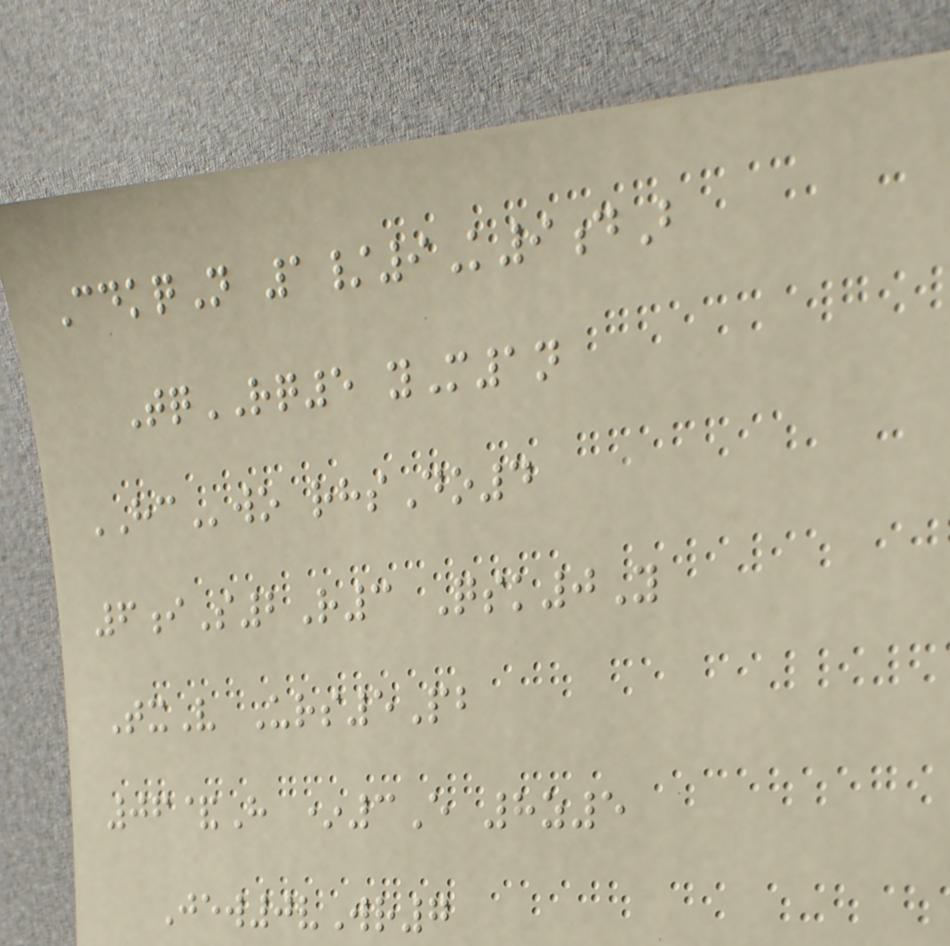CdkqN 1/9K9dB
TqRQ5 yM1n
HCwo rhsDo4
6iS2R3 Qsk0Y
TxV Urs5Pb
06&H *3E 8z5
Jew0vWr7
